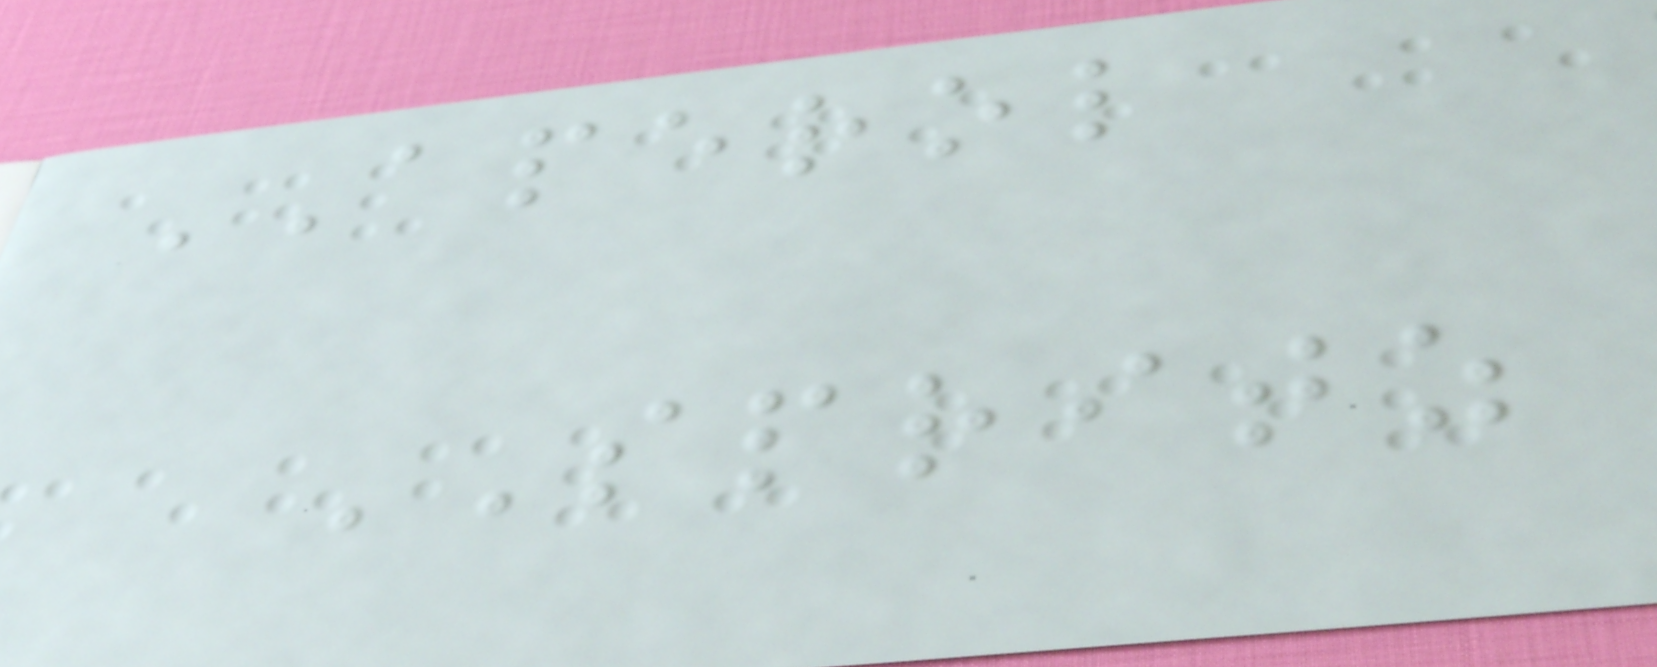APEROL
SPRITZ
